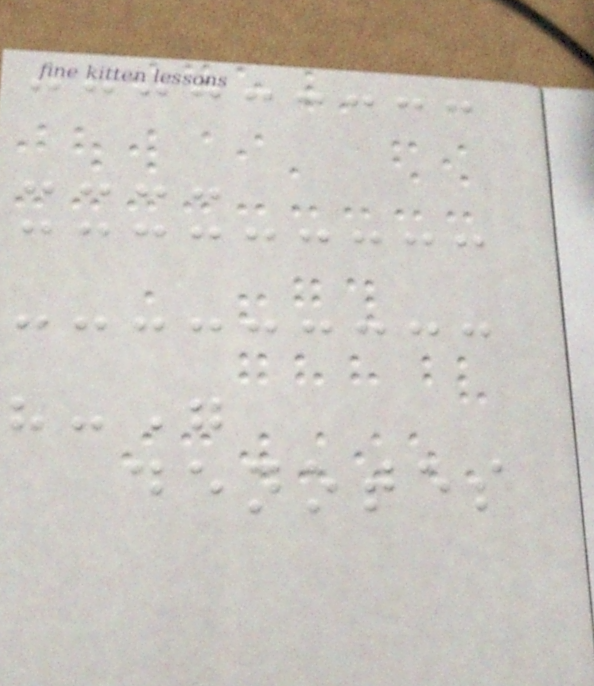"-"
denotes
